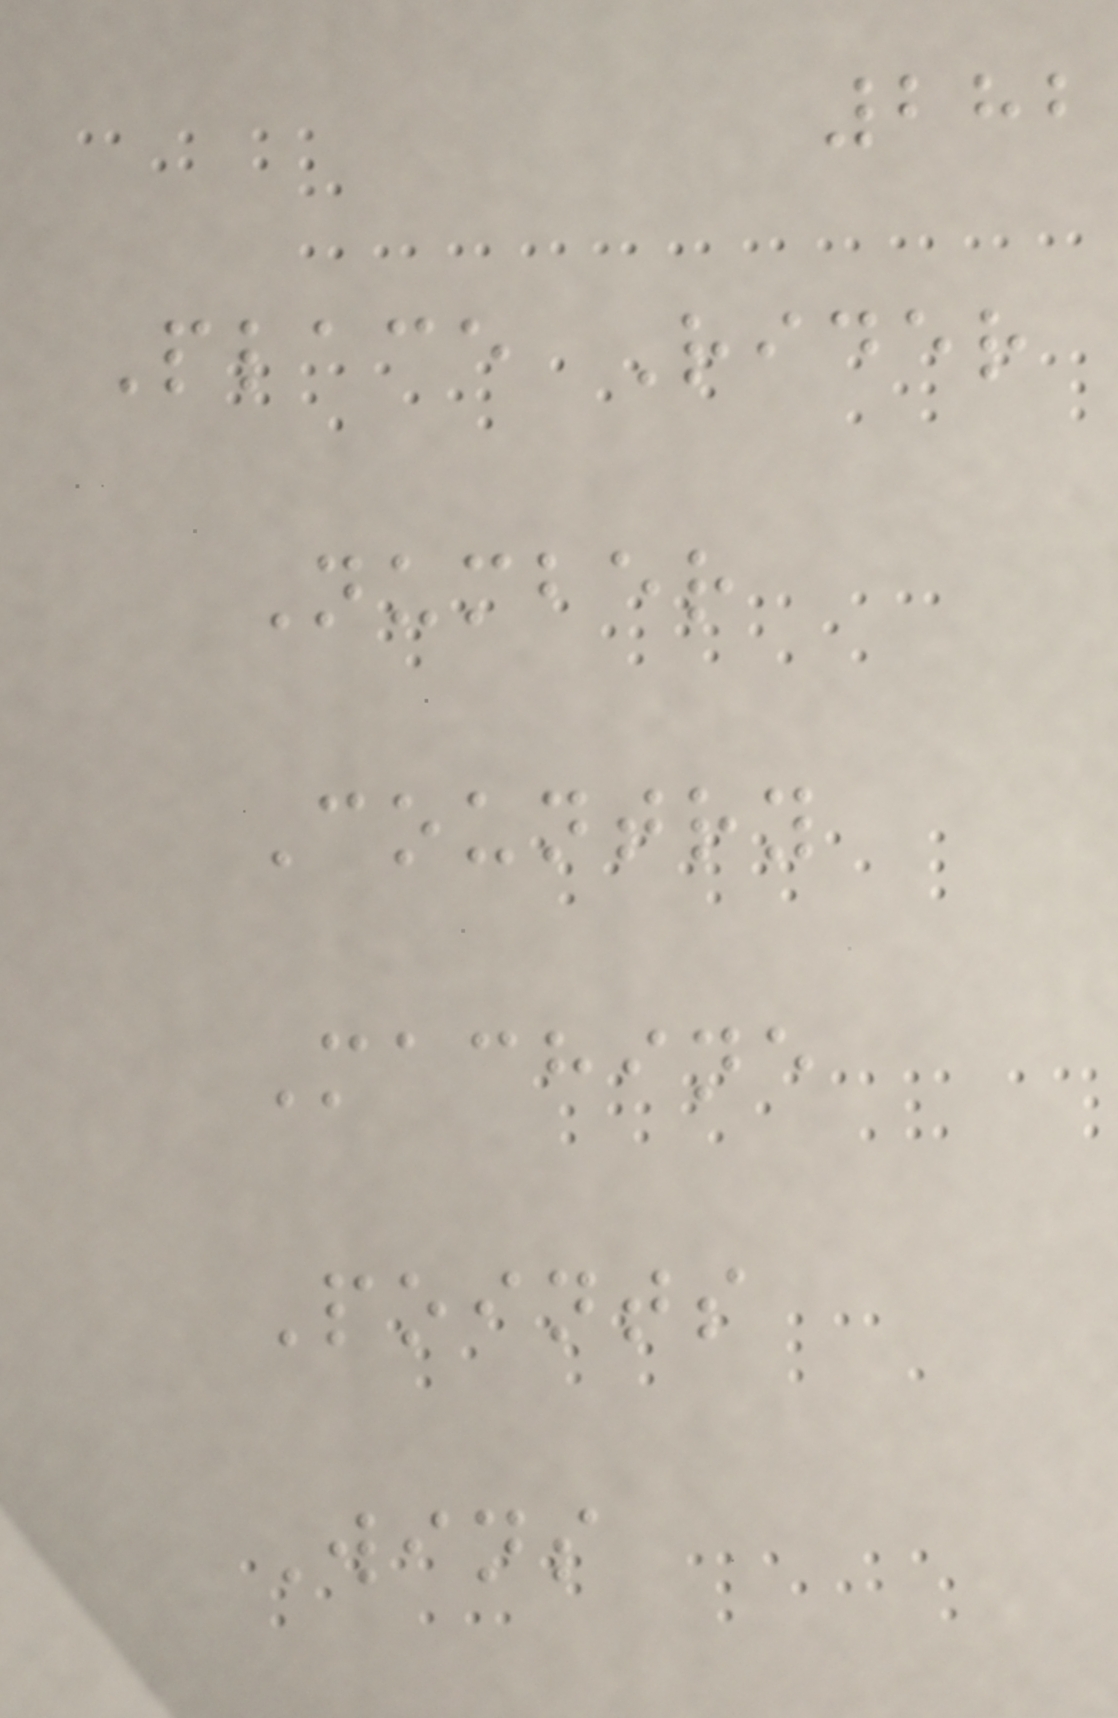282
Place Rider
Number
Country
Machine
Points
Wins
